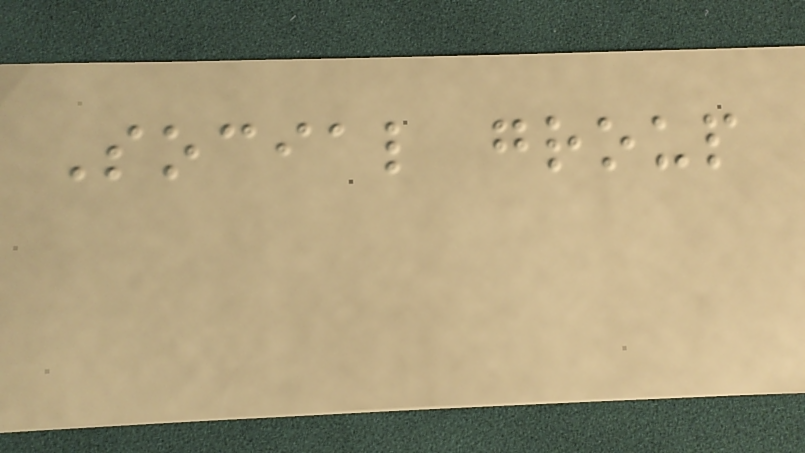Social group
